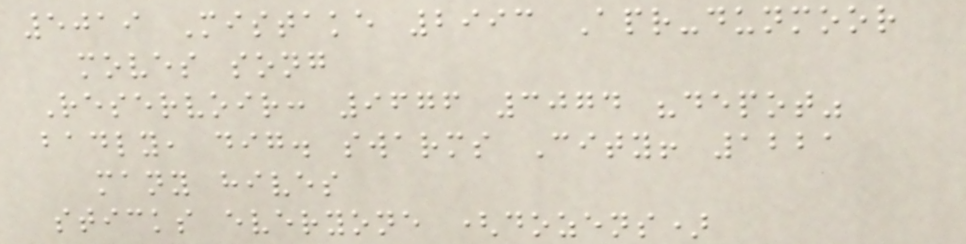5019 Mistake 2993 Apr-dunmoor
moves song
Reservoir: 9676 3074 "depot"
badly, dig. swarms City! 1221
many hives
sticks everyone (dozens)
